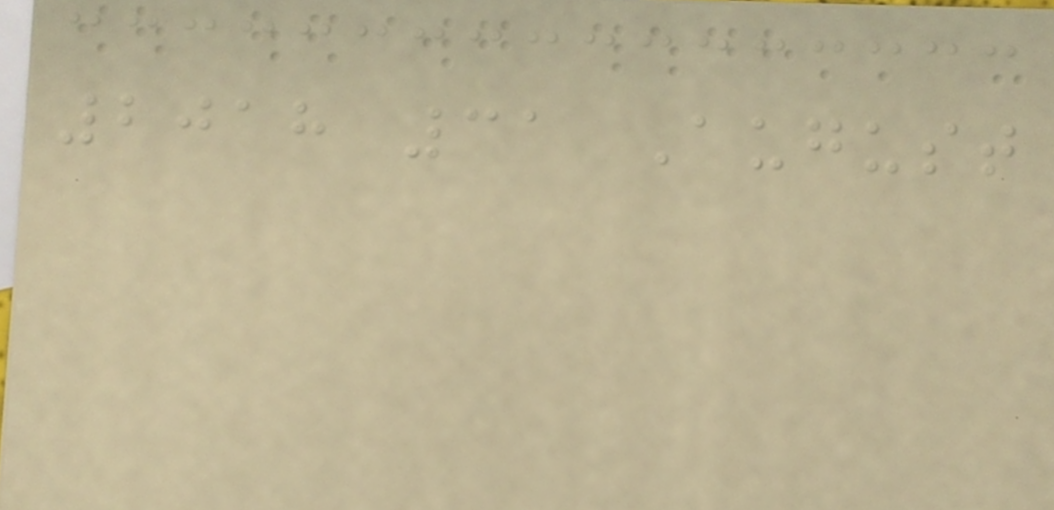2018 31 August
